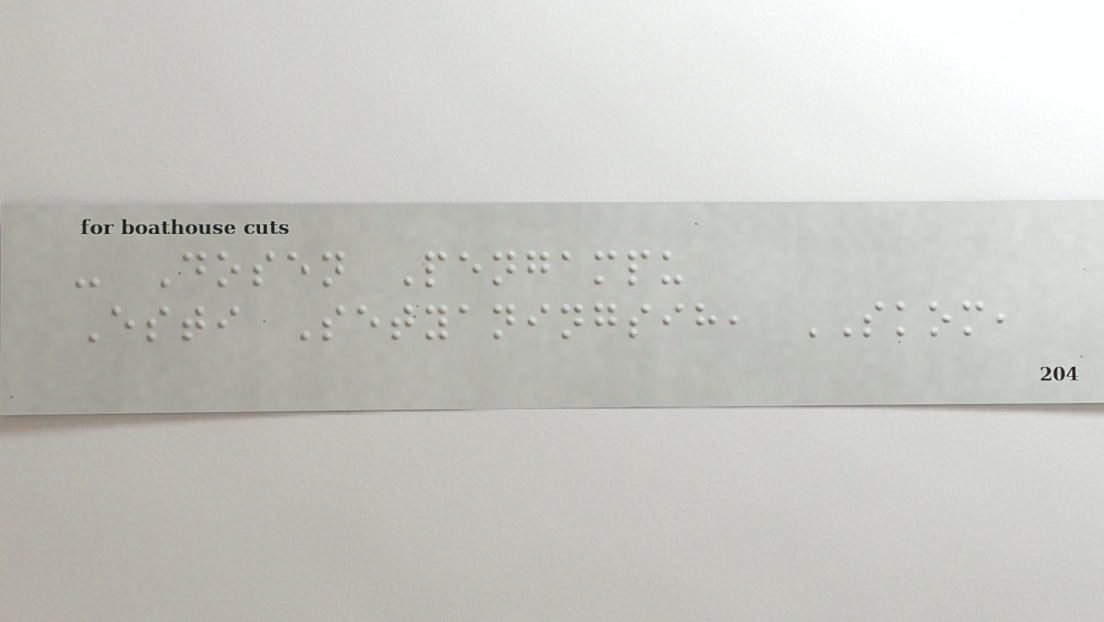- Dosen Pengampu
Esti Setyaningsih, SKOM,
